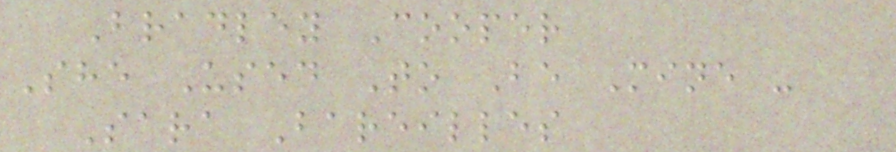Bradley Cooper
She Used To Be Mine -
Sara Bareilles
